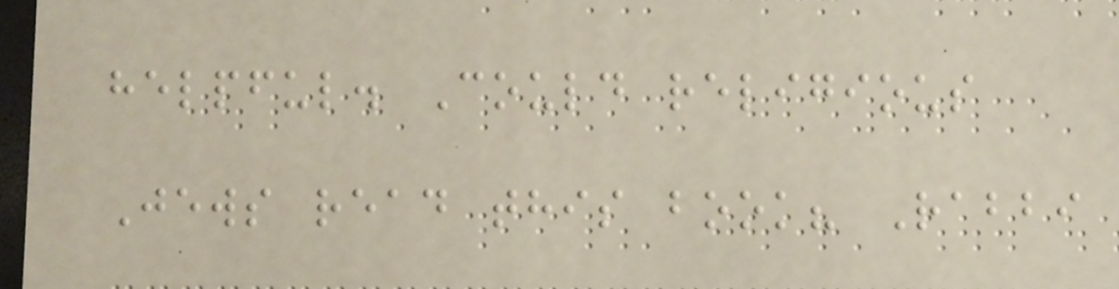helpful. Could religious
Jews read this book? Rabbi
